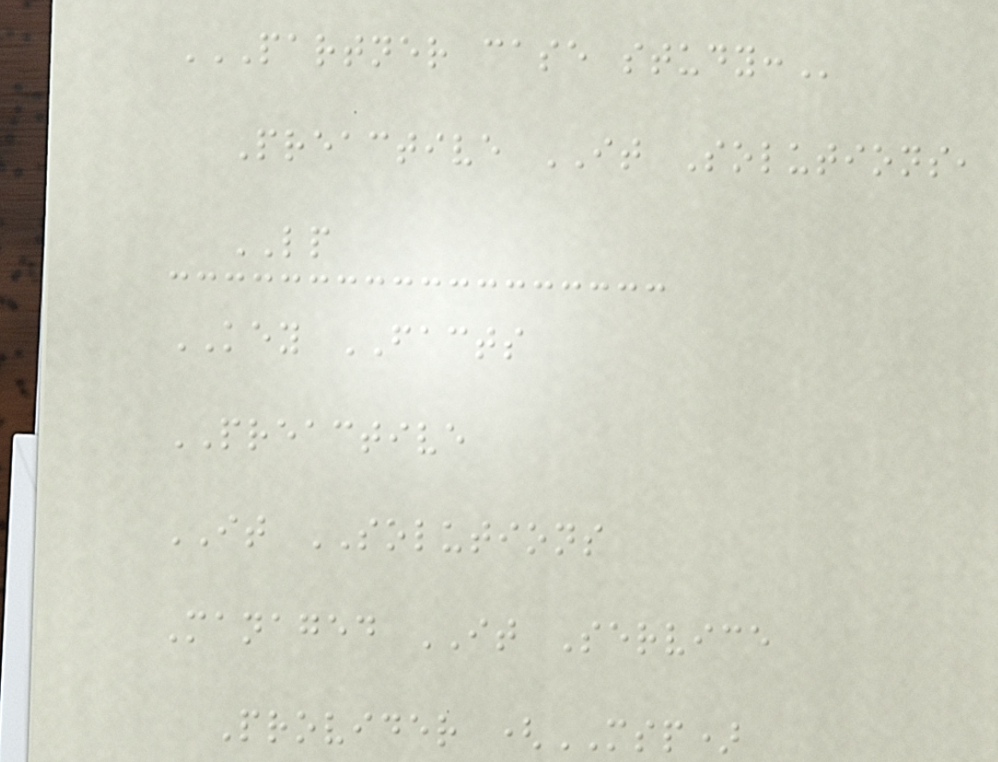PARTNER CASE STUDY:
Preactive IT Solutions,
LP
KEY FACTS
PREACTIVE
IT SOLUTIONS
Managed IT Service
Provider (MSP)
